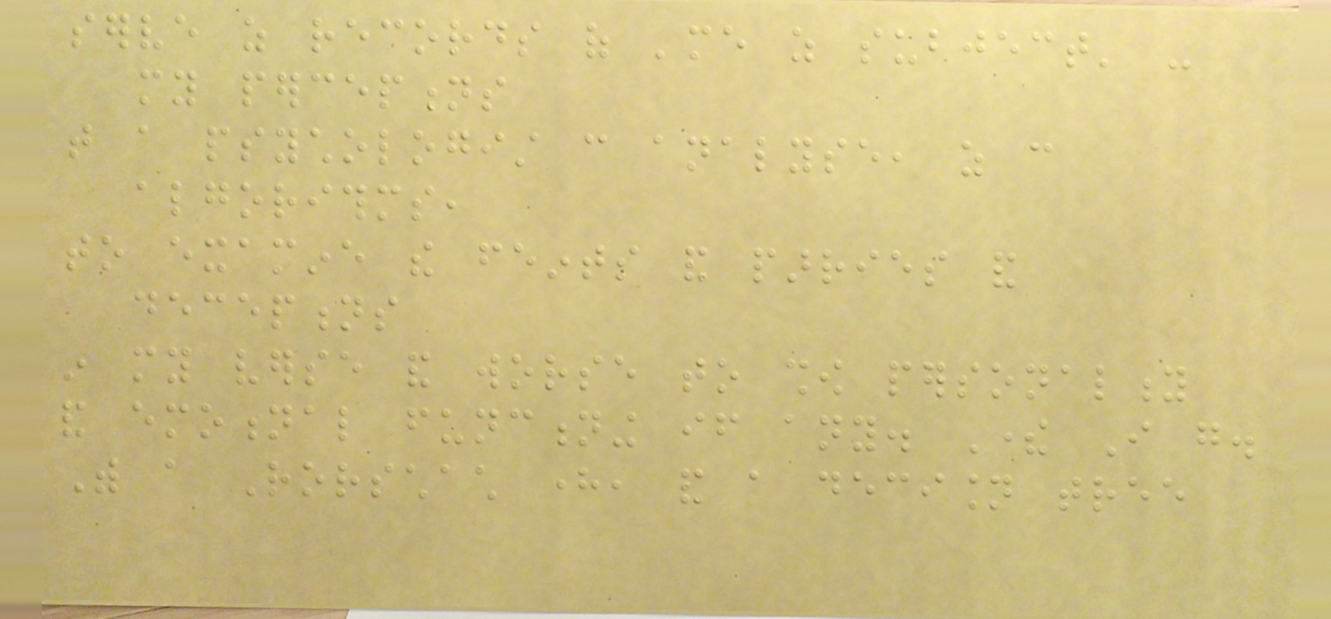serve as records of 'me as subject' -
my perceptions
that a psychologist can analyse, as can
algorithms,
to examine the feints and parries and
deceptions
in my verse and worse to show personality
and emotional functioning if any. There I go.
With a Rorschach here, and a decision tree
